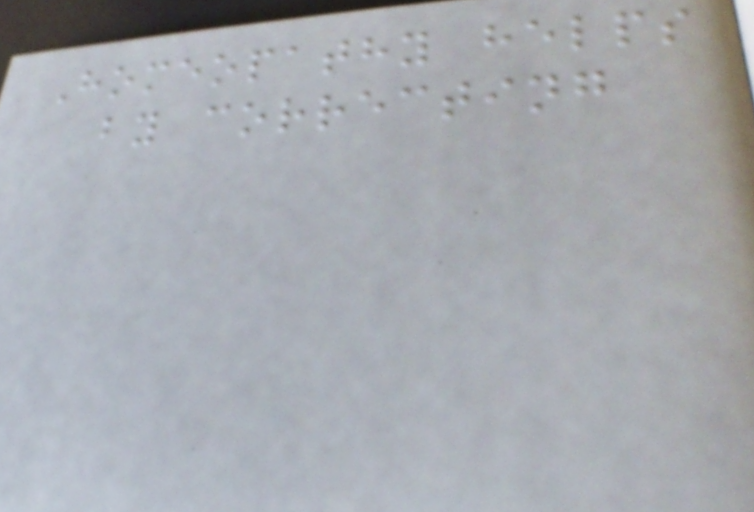Homeopathy helps
by correcting
